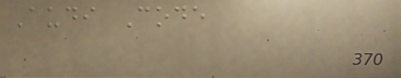Audi Code
